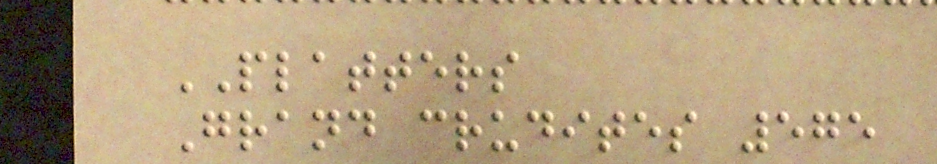PLATTERS
Grand crudites 575
